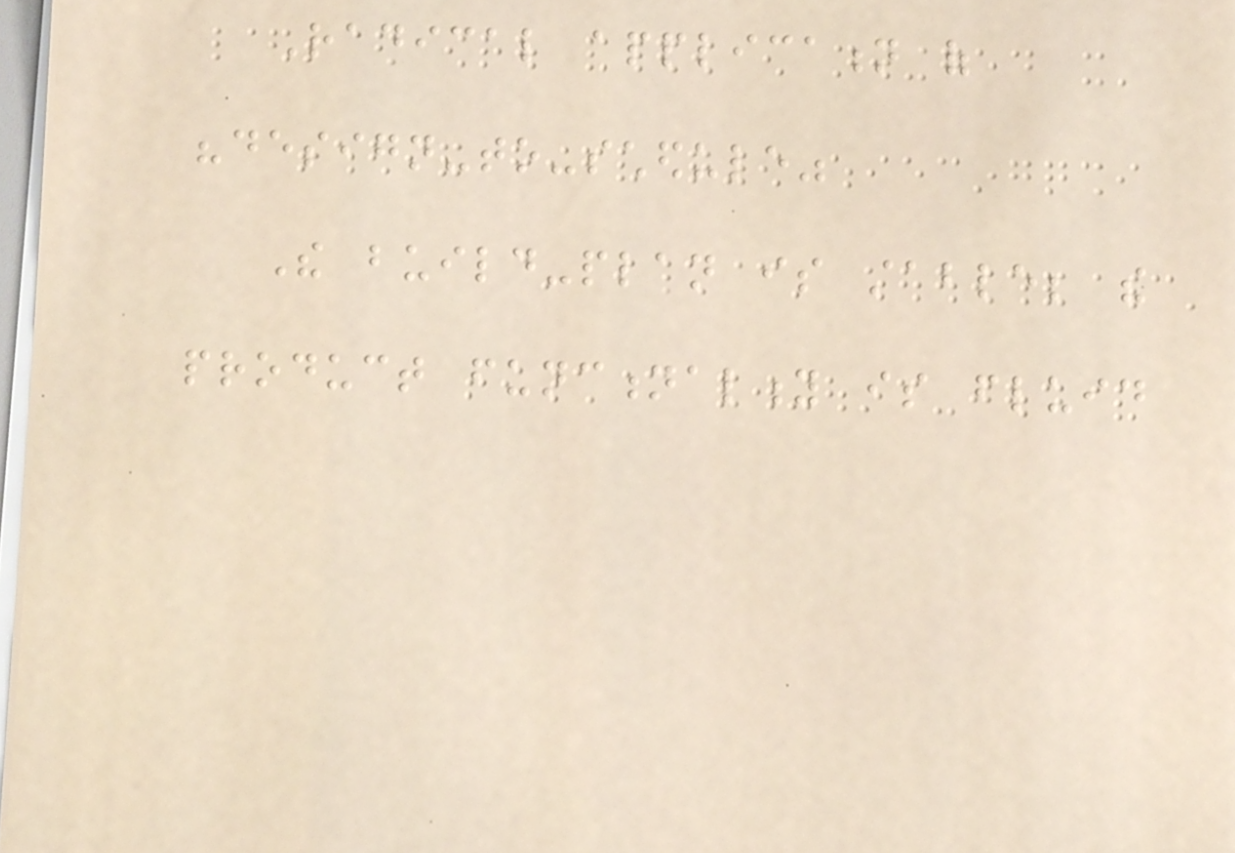Radical application of
"design-to-schedule"
The build-plan is stable; the
product functionality is fluid
